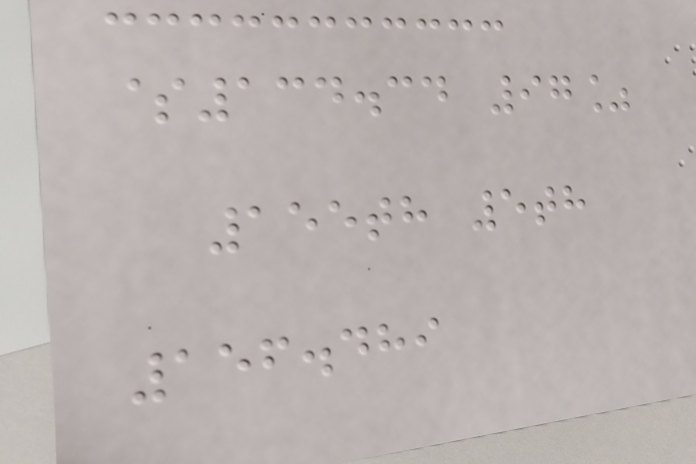$134.34 97%
155th 5th
156.489
